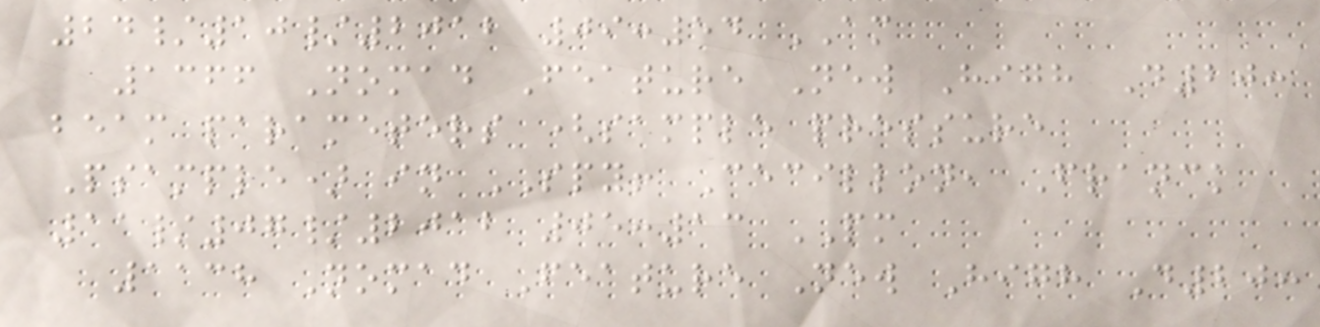24/10/2012 09:54 AM
1366 Nomad Feature New High D20:
beam parameters (sample pressure
Psample) in SPY! Cecillon, Franck
11/07/2012 05:13 PM
1138 Nomad Feature New High D20:
